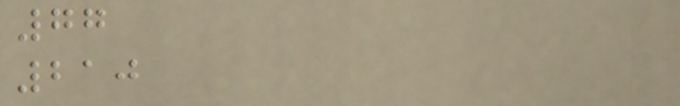77
210
